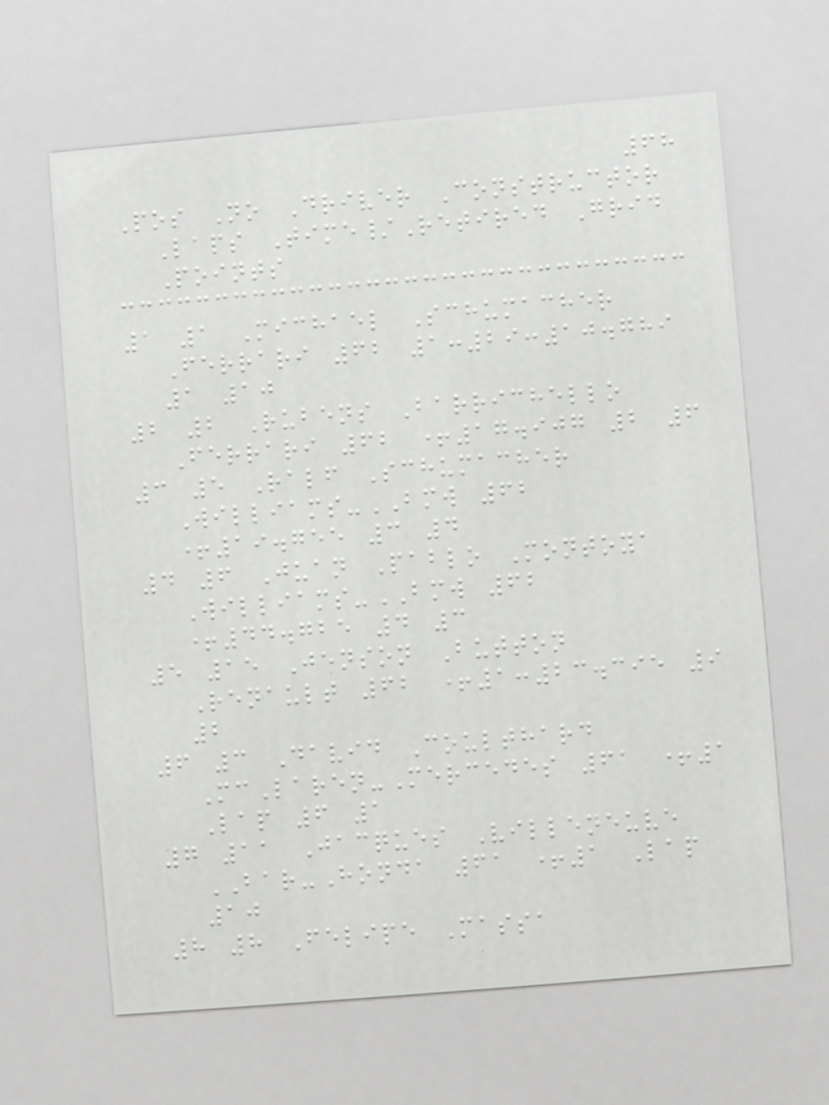68
Pos No Driver Constructor
Laps Time/Retired Grid
Points
1 1 Michael Schumacher
Ferrari 62 1:29:10.789
1 10
2 2 Rubens Barrichello
Ferrari 62 +17.907 2 6
3 5 Ralf Schumacher
Williams-BMW 62
+19.755 3 4
4 6 Juan Pablo Montoya
Williams-BMW 62
+44.725 4 3
5 15 Jenson Button
Renault 62 +1:23.395 9
2
6 3 David Coulthard
McLaren-Mercedes 61 +1
Lap 6 1
7 11 Jacques Villeneuve
BAR-Honda 61 +1 Lap
10
8 8 Felipe Massa
